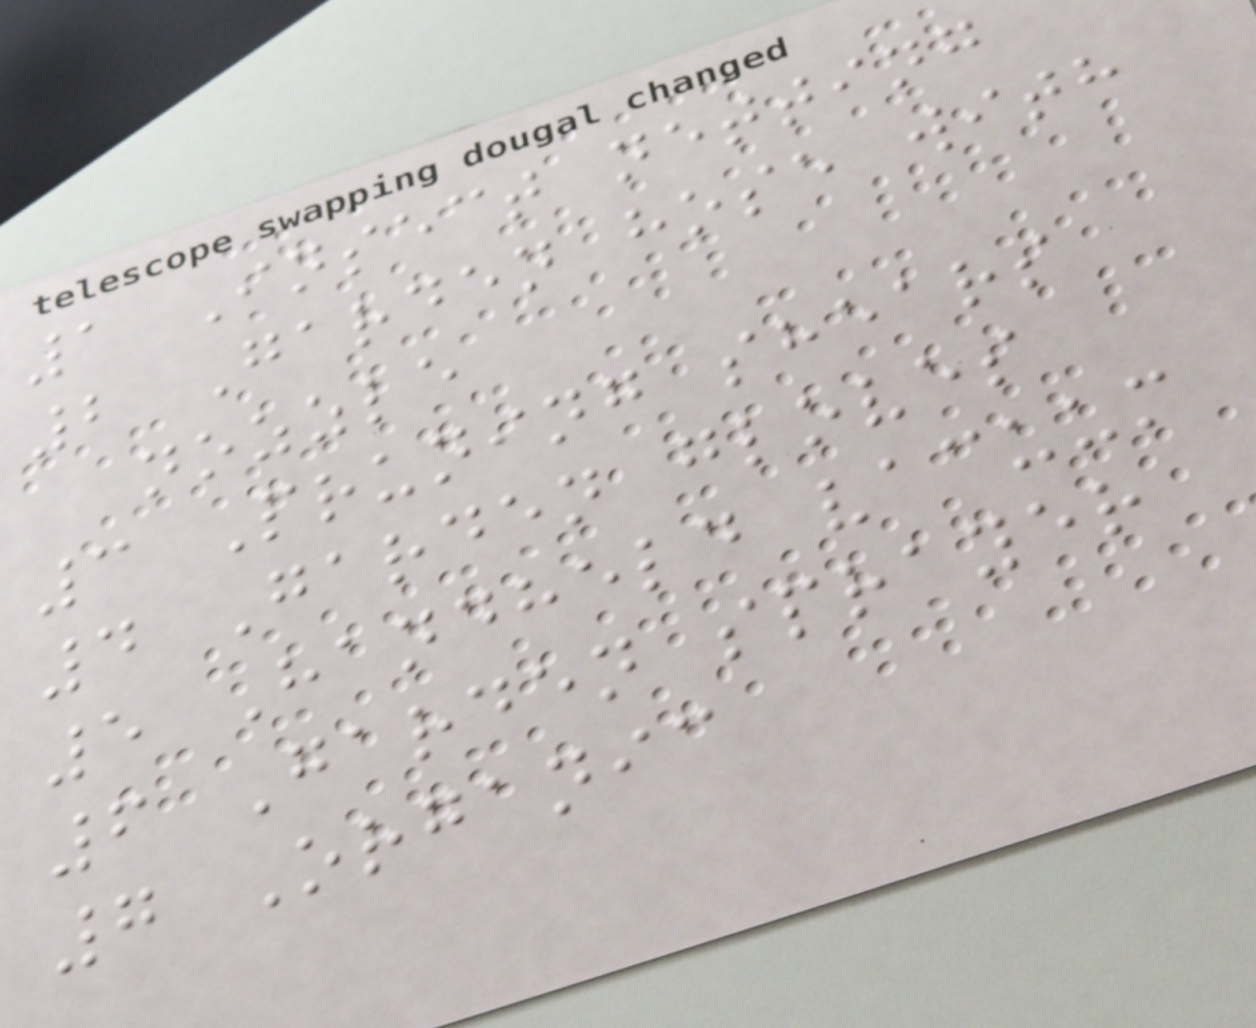1 Insect netting
2 Garden hose with
nozzle
3 Pruning shears
4 Garden gloves
5 Handheld vacuum
6 Garden sprayer
7 Organic
